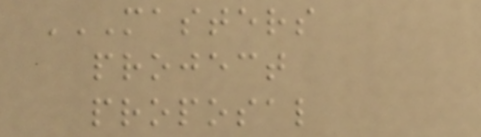MASTERS
PROJECT
PROPOSAL
